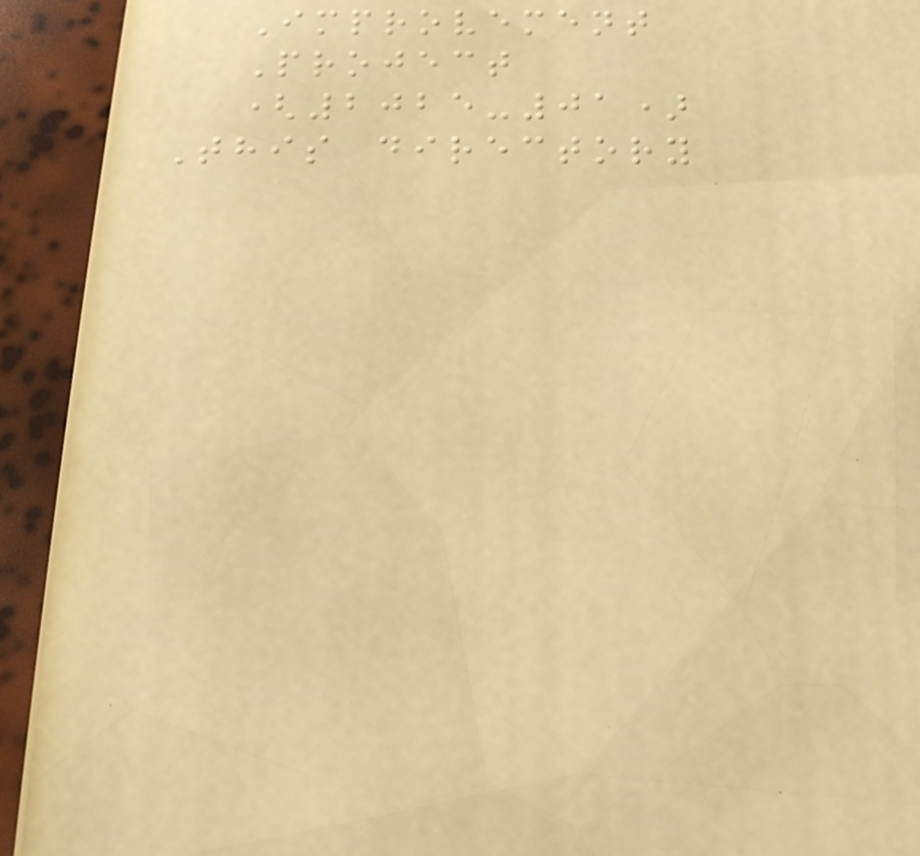Improvement
Project
(2025-01)
This directory
